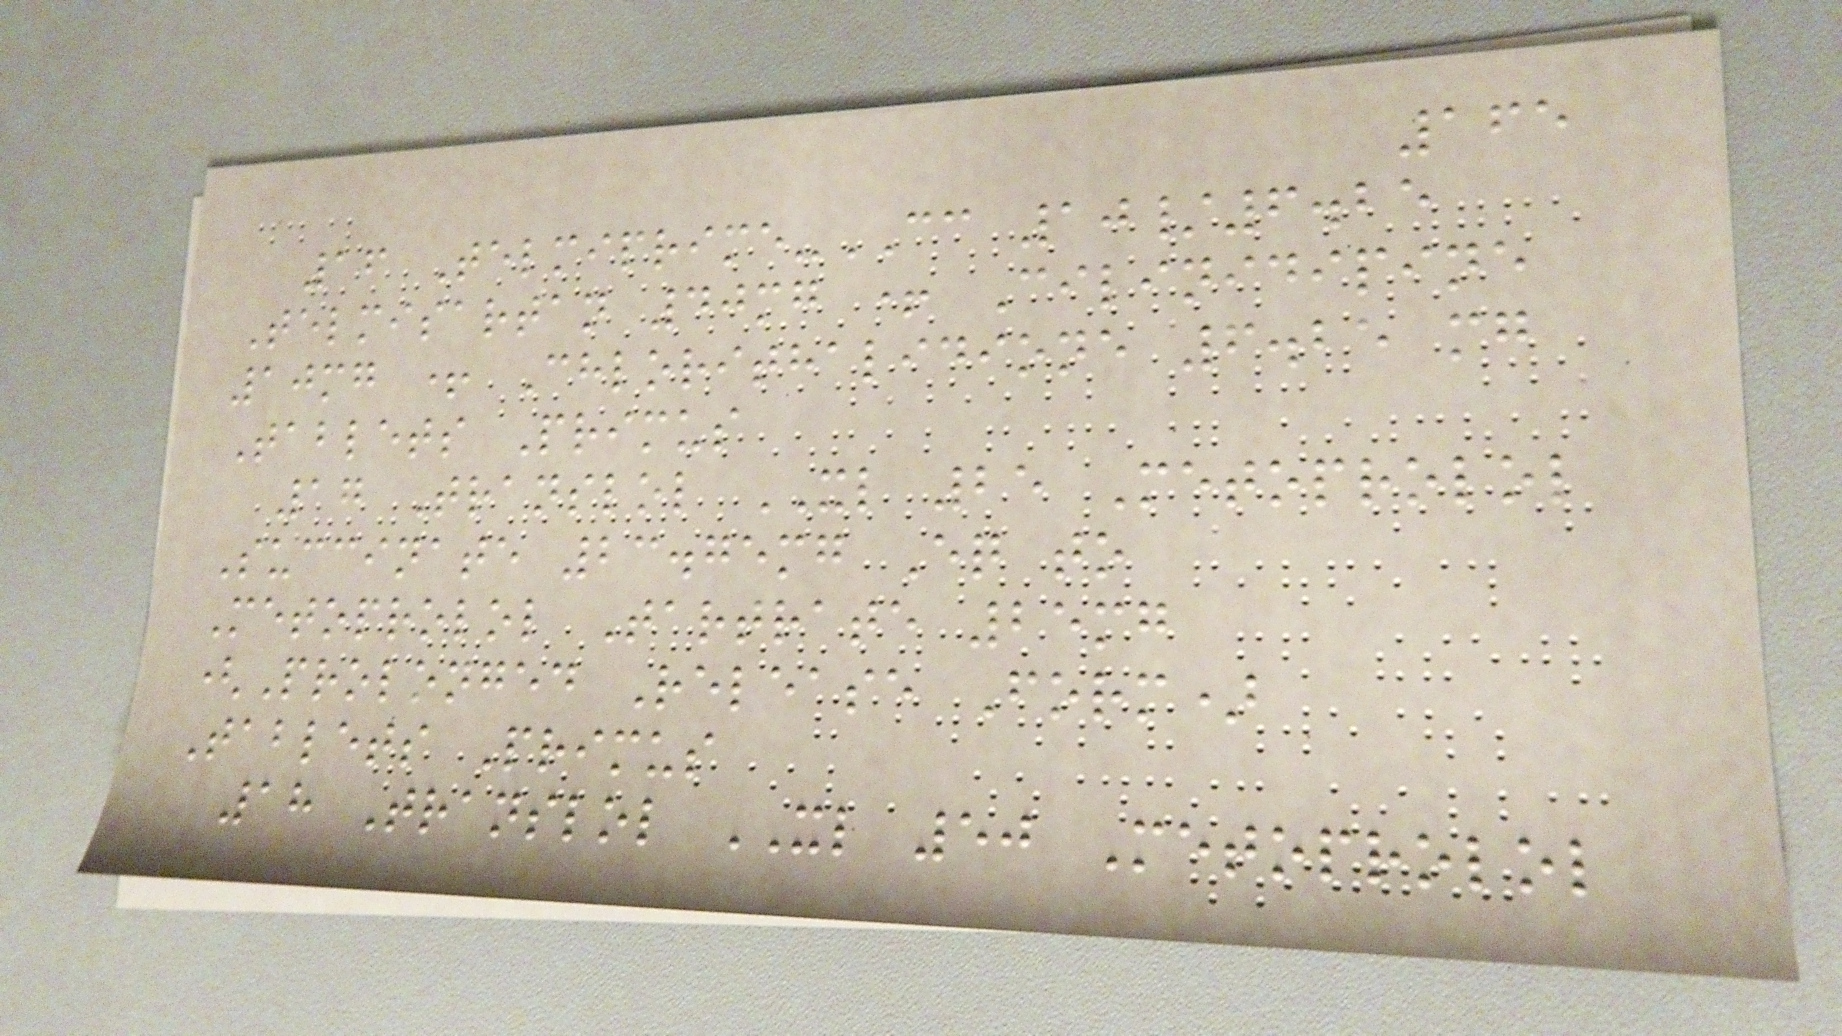165
16 Telmiprime-CC 10/6.25
Telmisartan 40mg + Cilinidipine
10mg + Chlorithalidione 6.25 mg
Tablets Primus
17 Translol XL 25 Metoprolol
Succinate 23.75mg Eq to
Metoprolol Tartrate 25mg
(Prolonged Release Form)
Tablets Primus
18 Translol XL 50 Metoprolol
